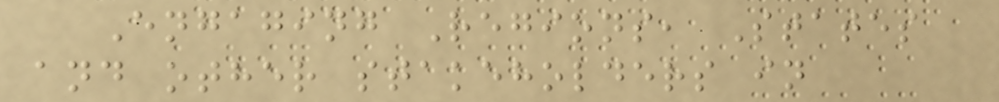Engaging Regions, States
and other stakeholders in
